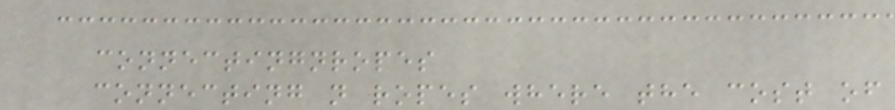connectingnropes
connecting n ropes where the cost of
